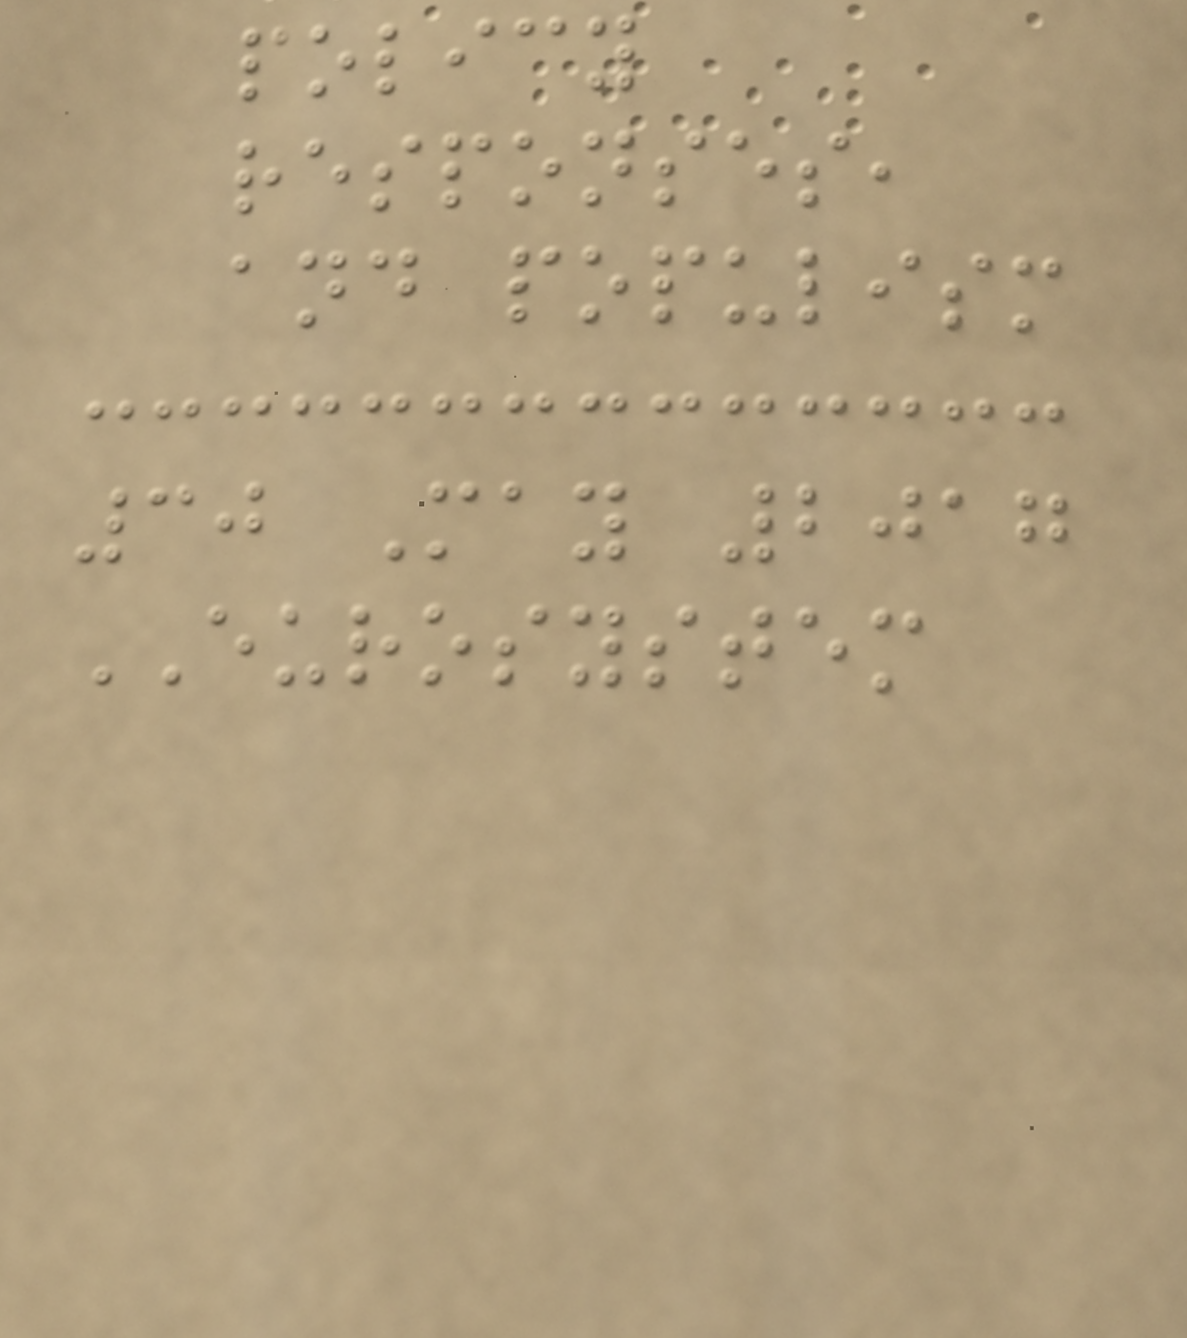policy
responses,
and populism
30 May 2017
EUROSYSTEM
